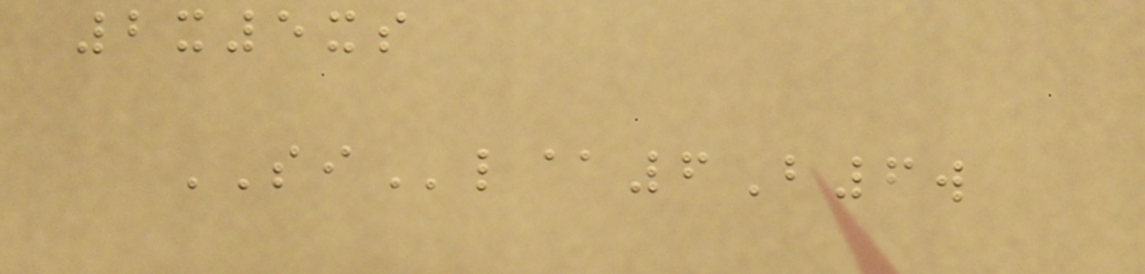2x5xs
SIl@6B6w
